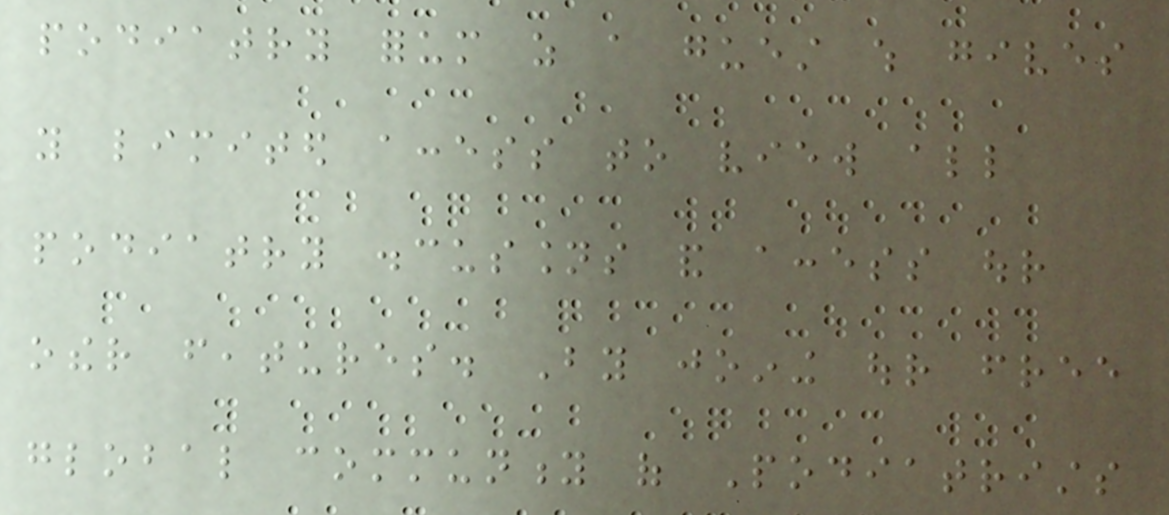podiatry forum as a guest which gives
you limited access to view all
podiatry discussions and access our
other features. By joining our free
global community of Podiatrists
